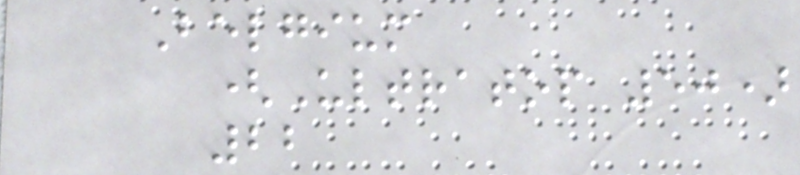Belgium
(Ultratop 50)
22
